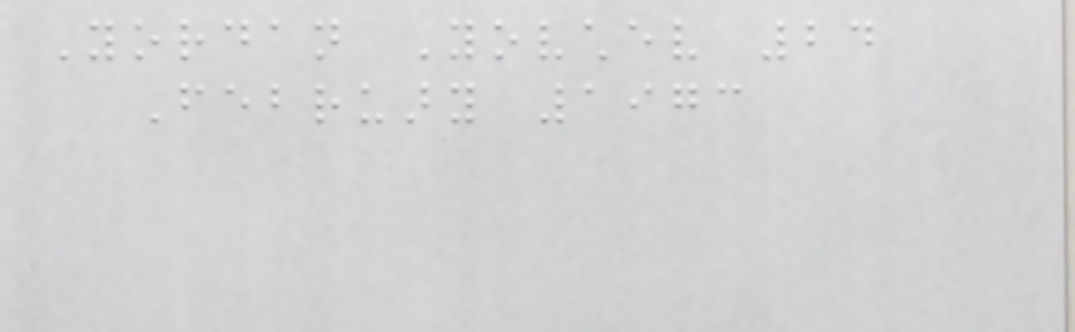Yordan Yovchev 24
February 1973
